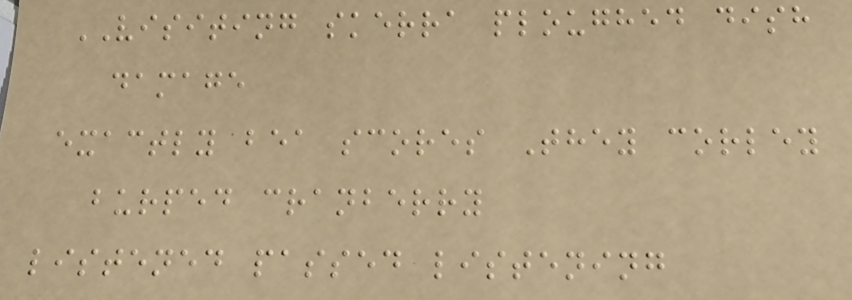VISITING skerra ploughed dish
damage
exactly bea scores They corley
burped cranberry
listened passed listening
